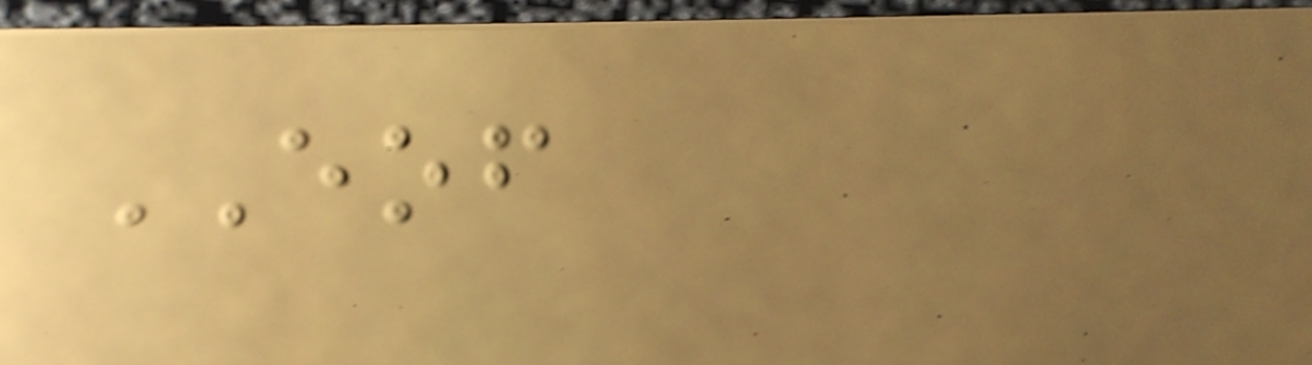EOF
